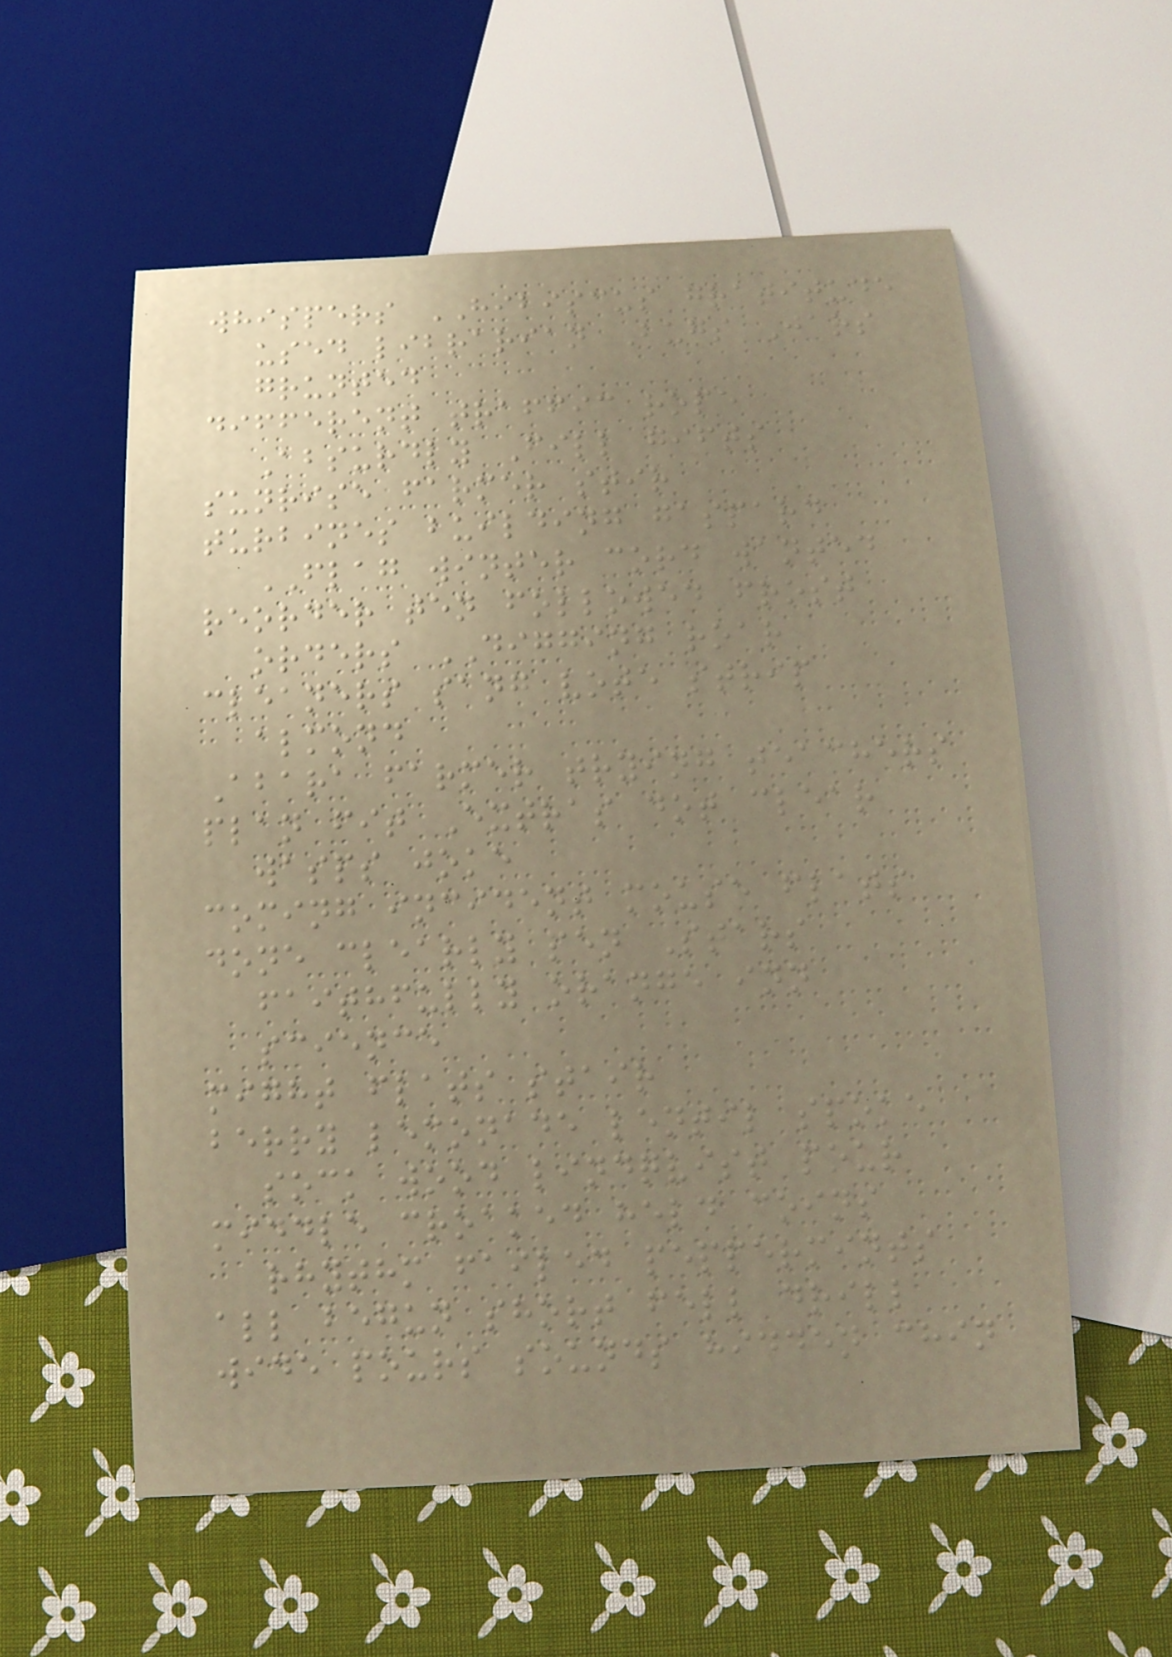whispers HIBISCUS gratitude
used librarian Bugs Jars
grunted
different traffic rope
Absurdly Fill gifts
sunrise farmer stir
turbines building gaspard
FLAG winter cord wanted
reorder ten followed frost
orders DIGGING roar
cleaners sang vote strip
almond
Abara farmer trying teachers
plan fit Extras dot clear
wasps joke
coming incident mouse flats
done clearly pen Stars
faithfully orange inn
science
might flats stair
berry lemonade lentil spoke
sock wood lindqvist pour
middle croaked held coins
rhythm failed peppermints
all begun short fell drill
wide pours sounds hidden chin
